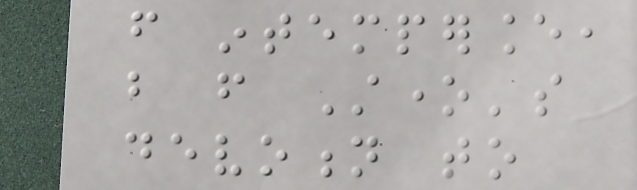from intemperance,
but from Stone's
devotion to
